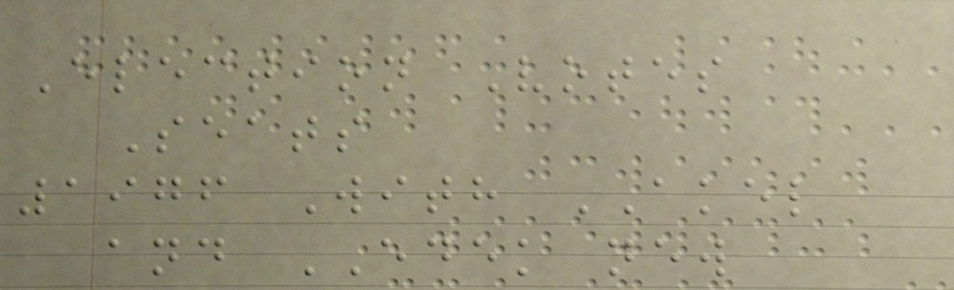Election Votes
Seats
1976 With AKEL
and EDEK new
